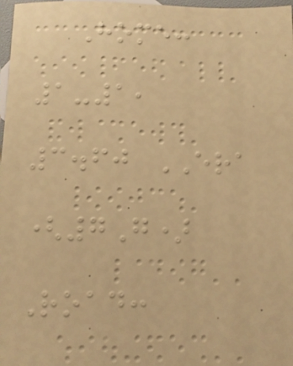Home:
1-1,
3.60 ERA
(7G)
Road:
